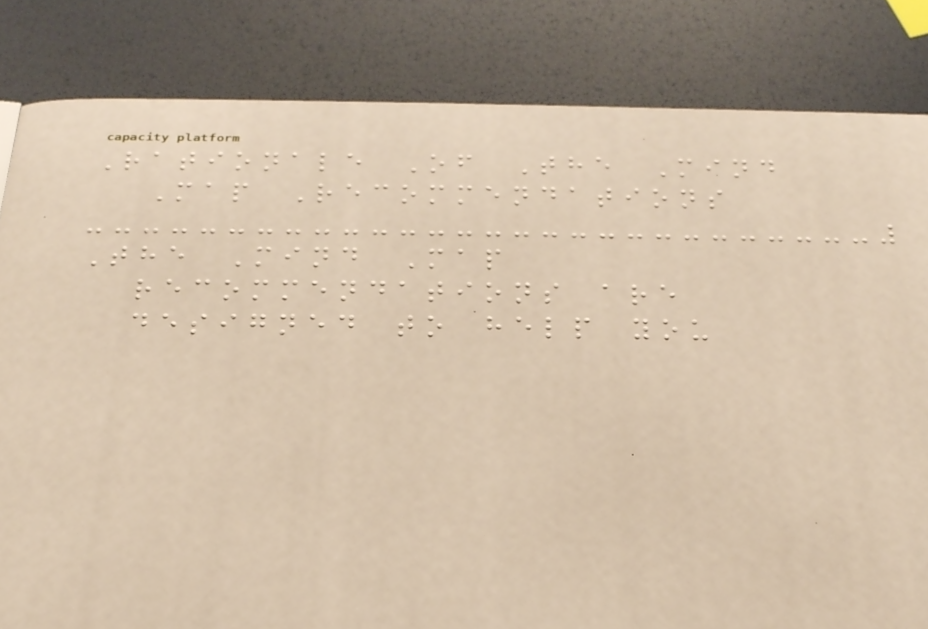Rationale Of The Mind
Map Recommendations
The Mind Map
recommendations are
designed to help you
